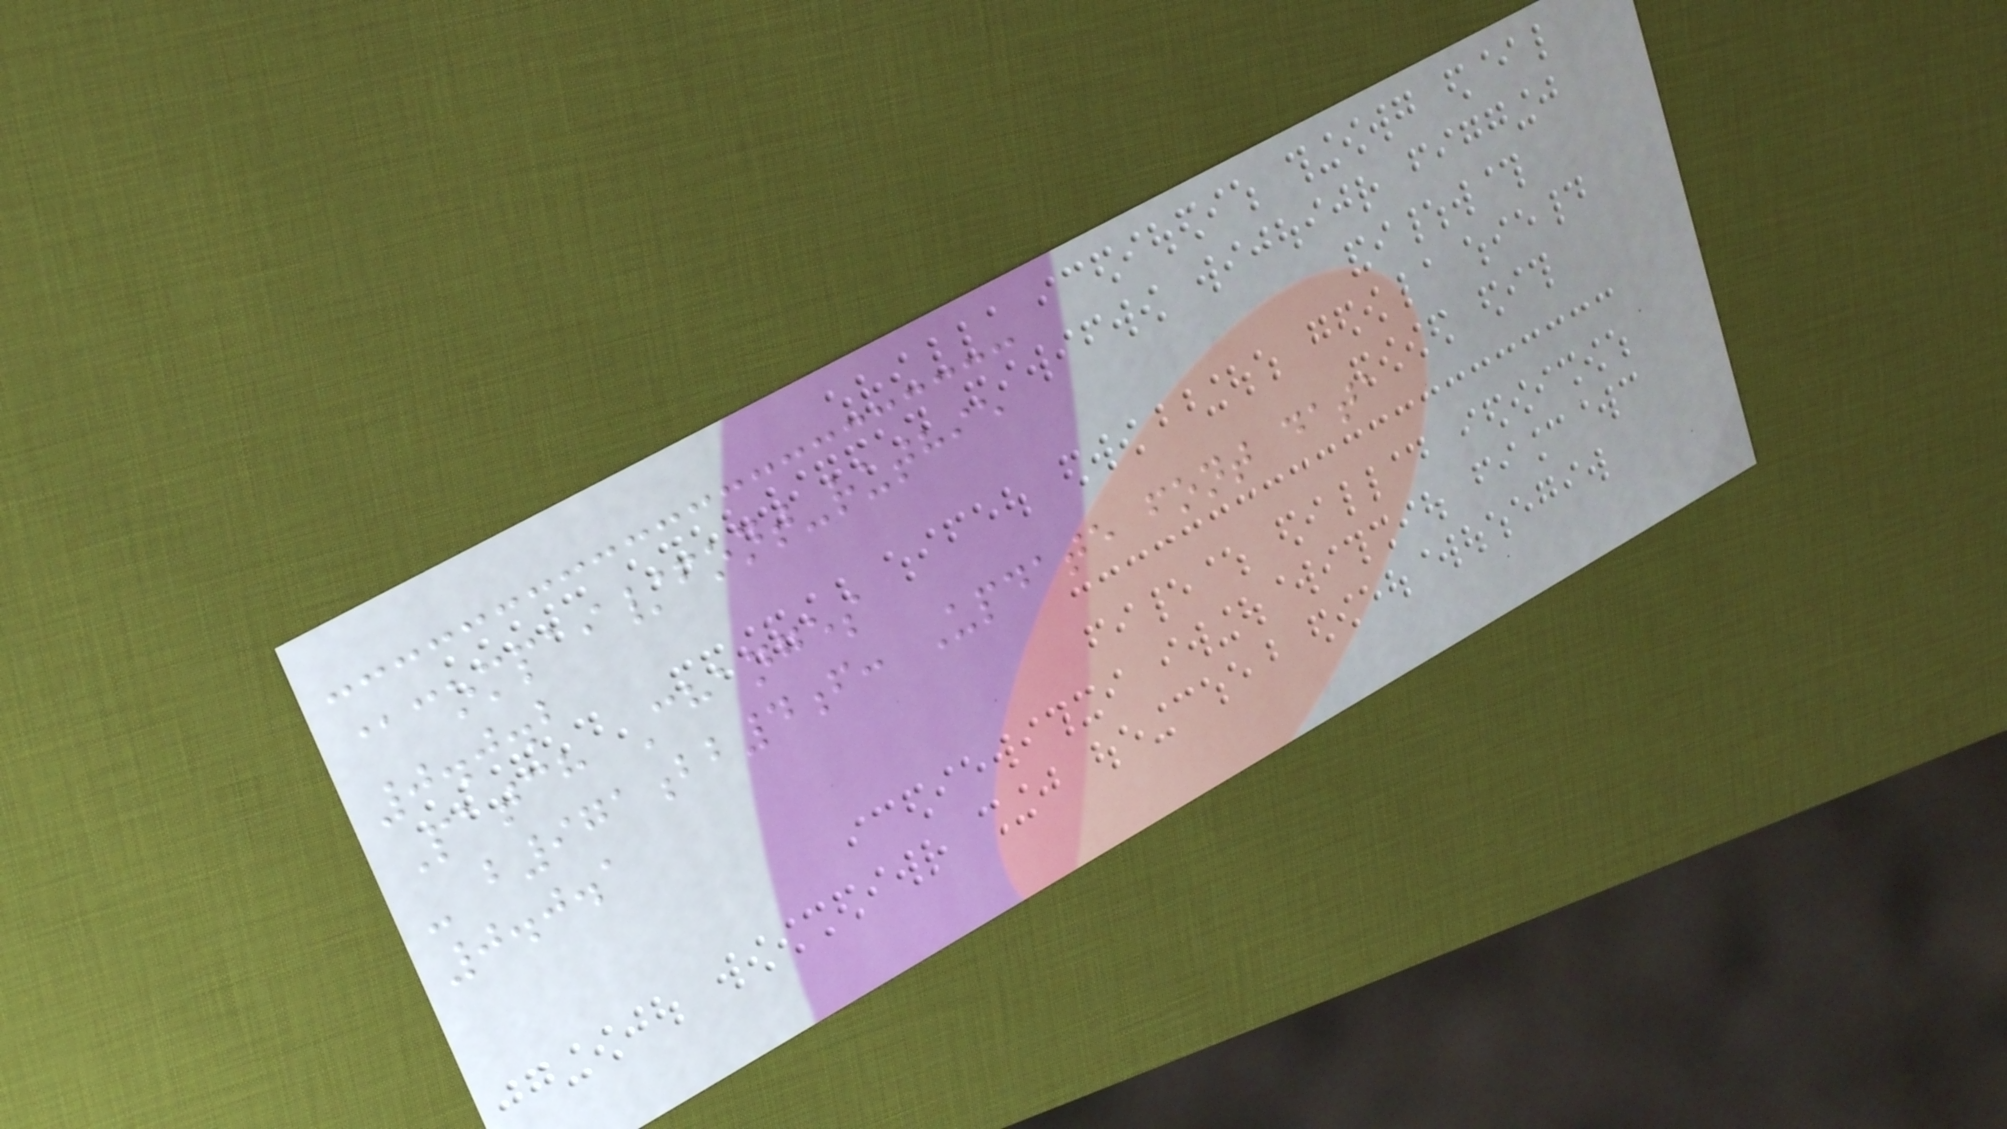@compai/font-ruthie
0.0.2
Patch Changes
- b971bb4f: Update font data
0.0.1
